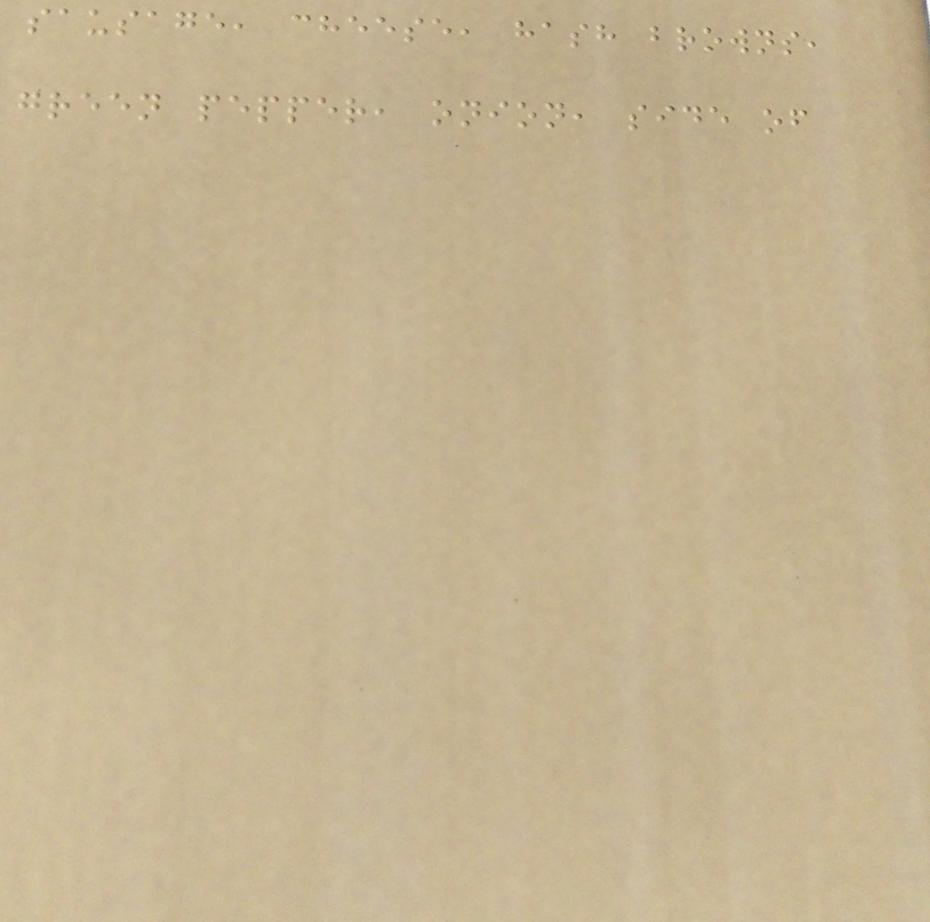sausage, cheese, hash browns,
green pepper, onion, side of
